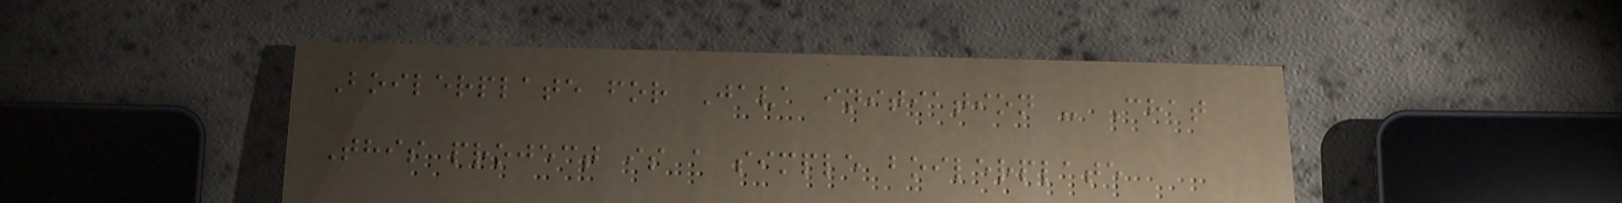Boilerplate for Java initiation - Chat
This project is a simple boilerplate
